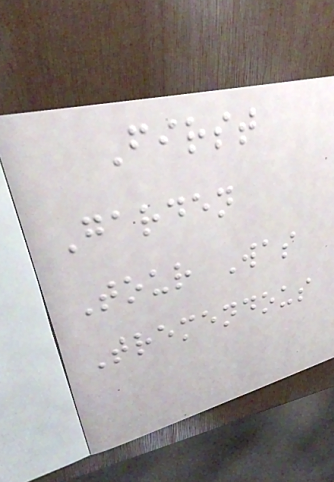First
Garden
Tour Was
Tremendous
